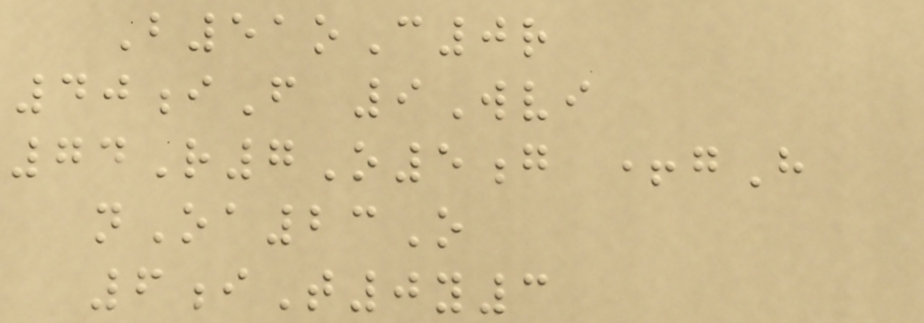B51oC0r
40iF 9Wvi
74R7O5g +gH
nOa23O
6iT0y3
